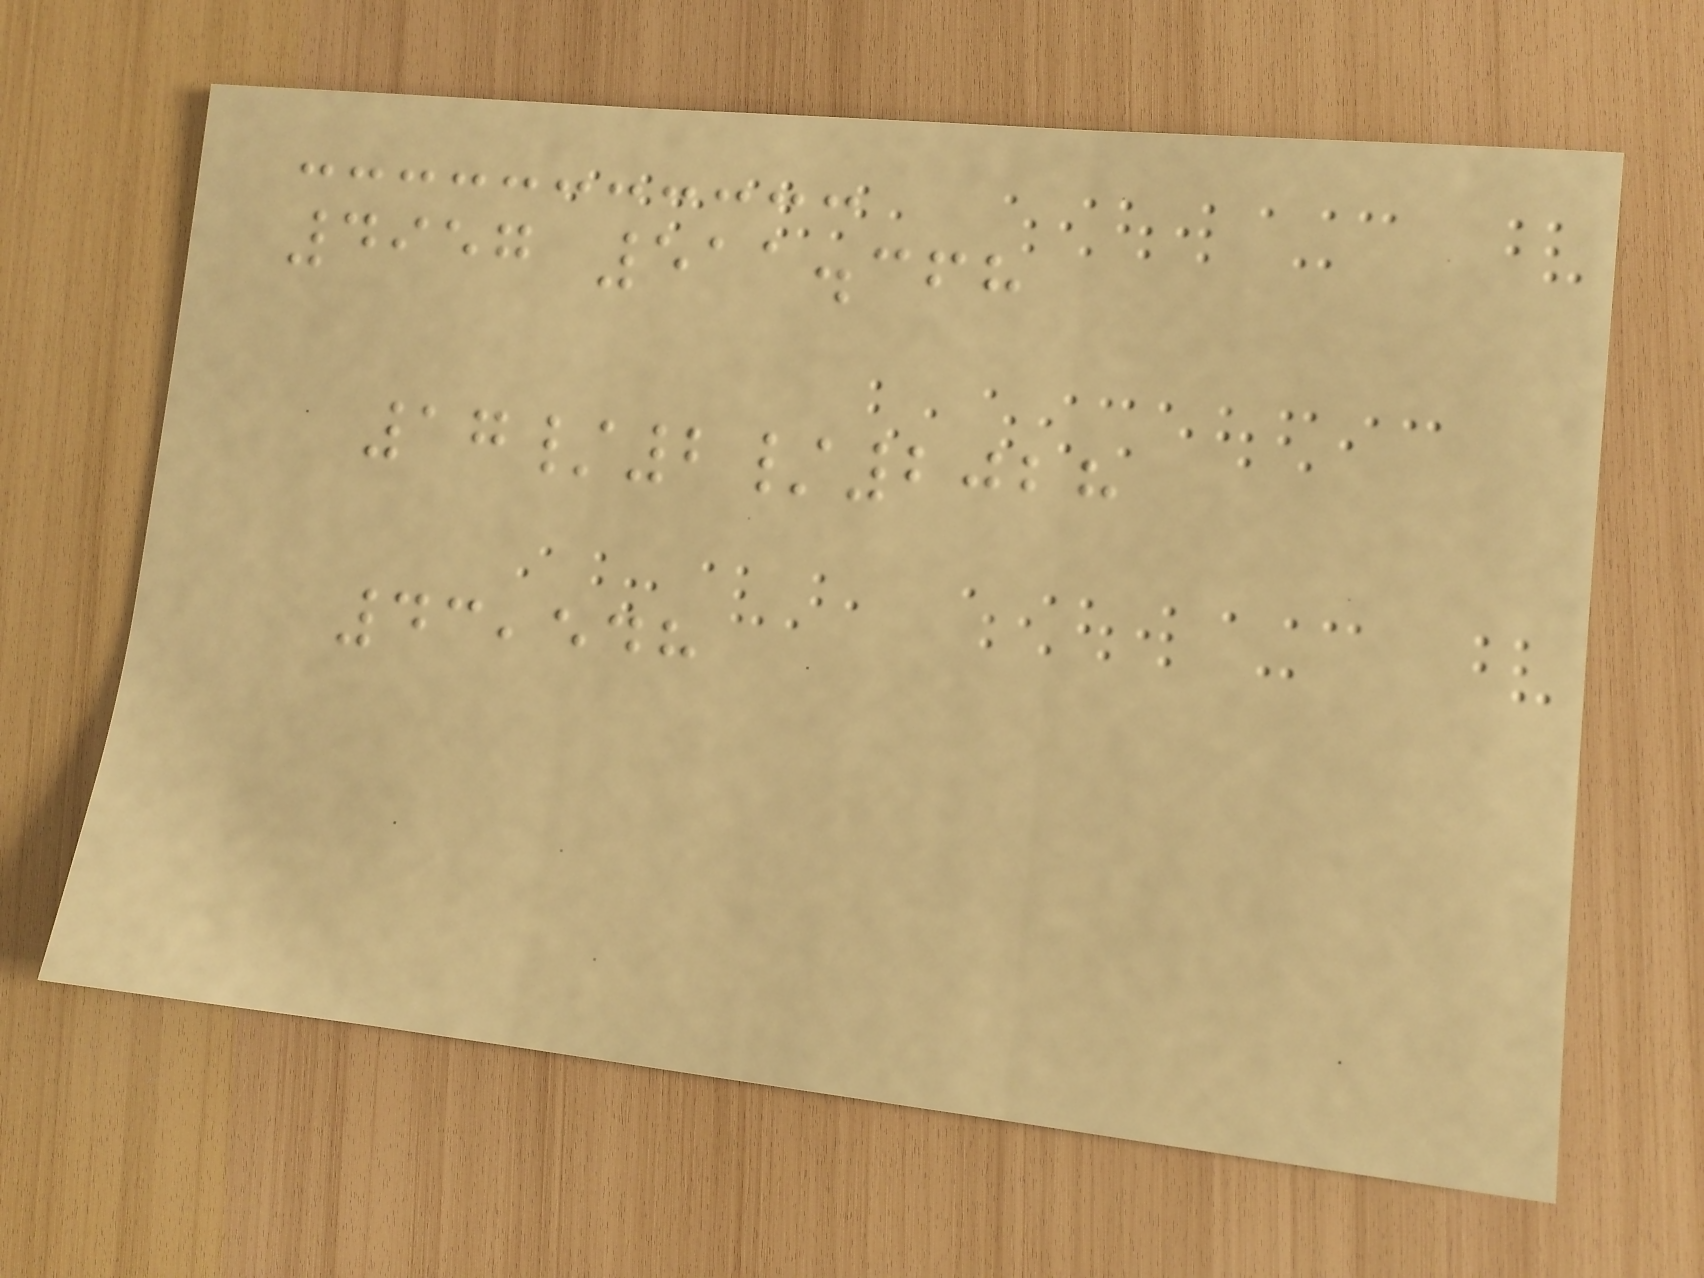4957 511.368
17/2/2028
43,548
